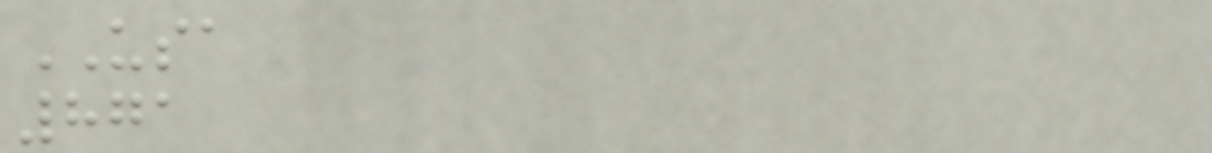USA
871
